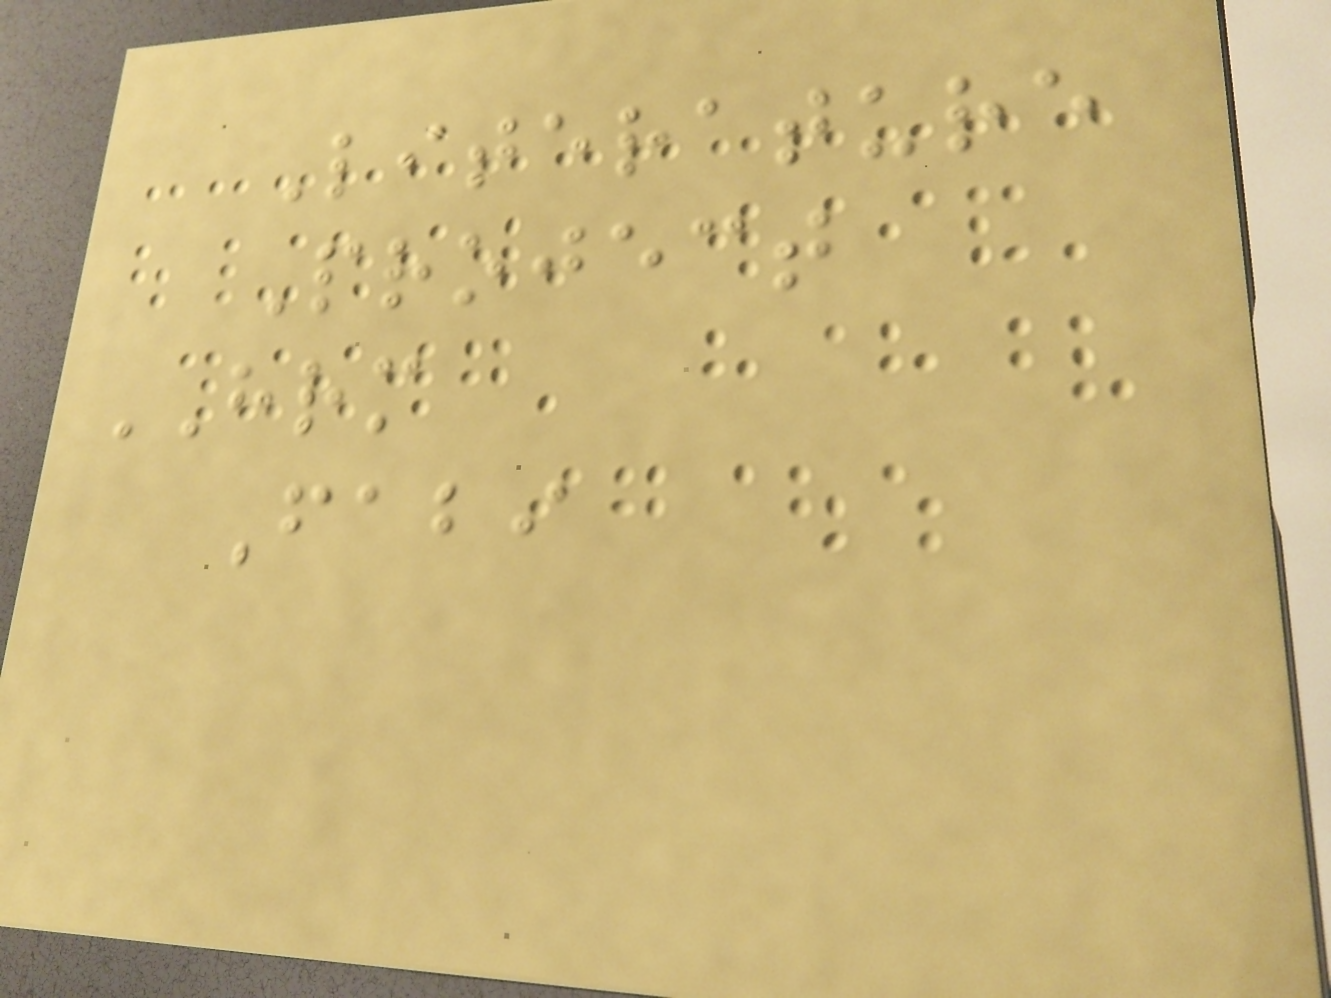Literature
Project
HRM
Fabi
